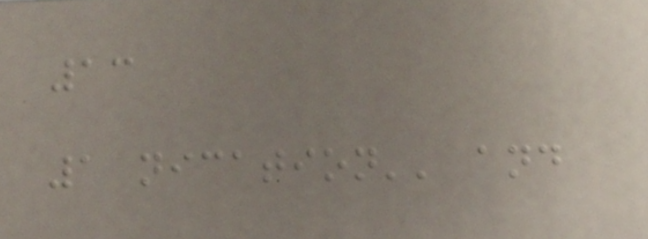13
1 nication'' and
